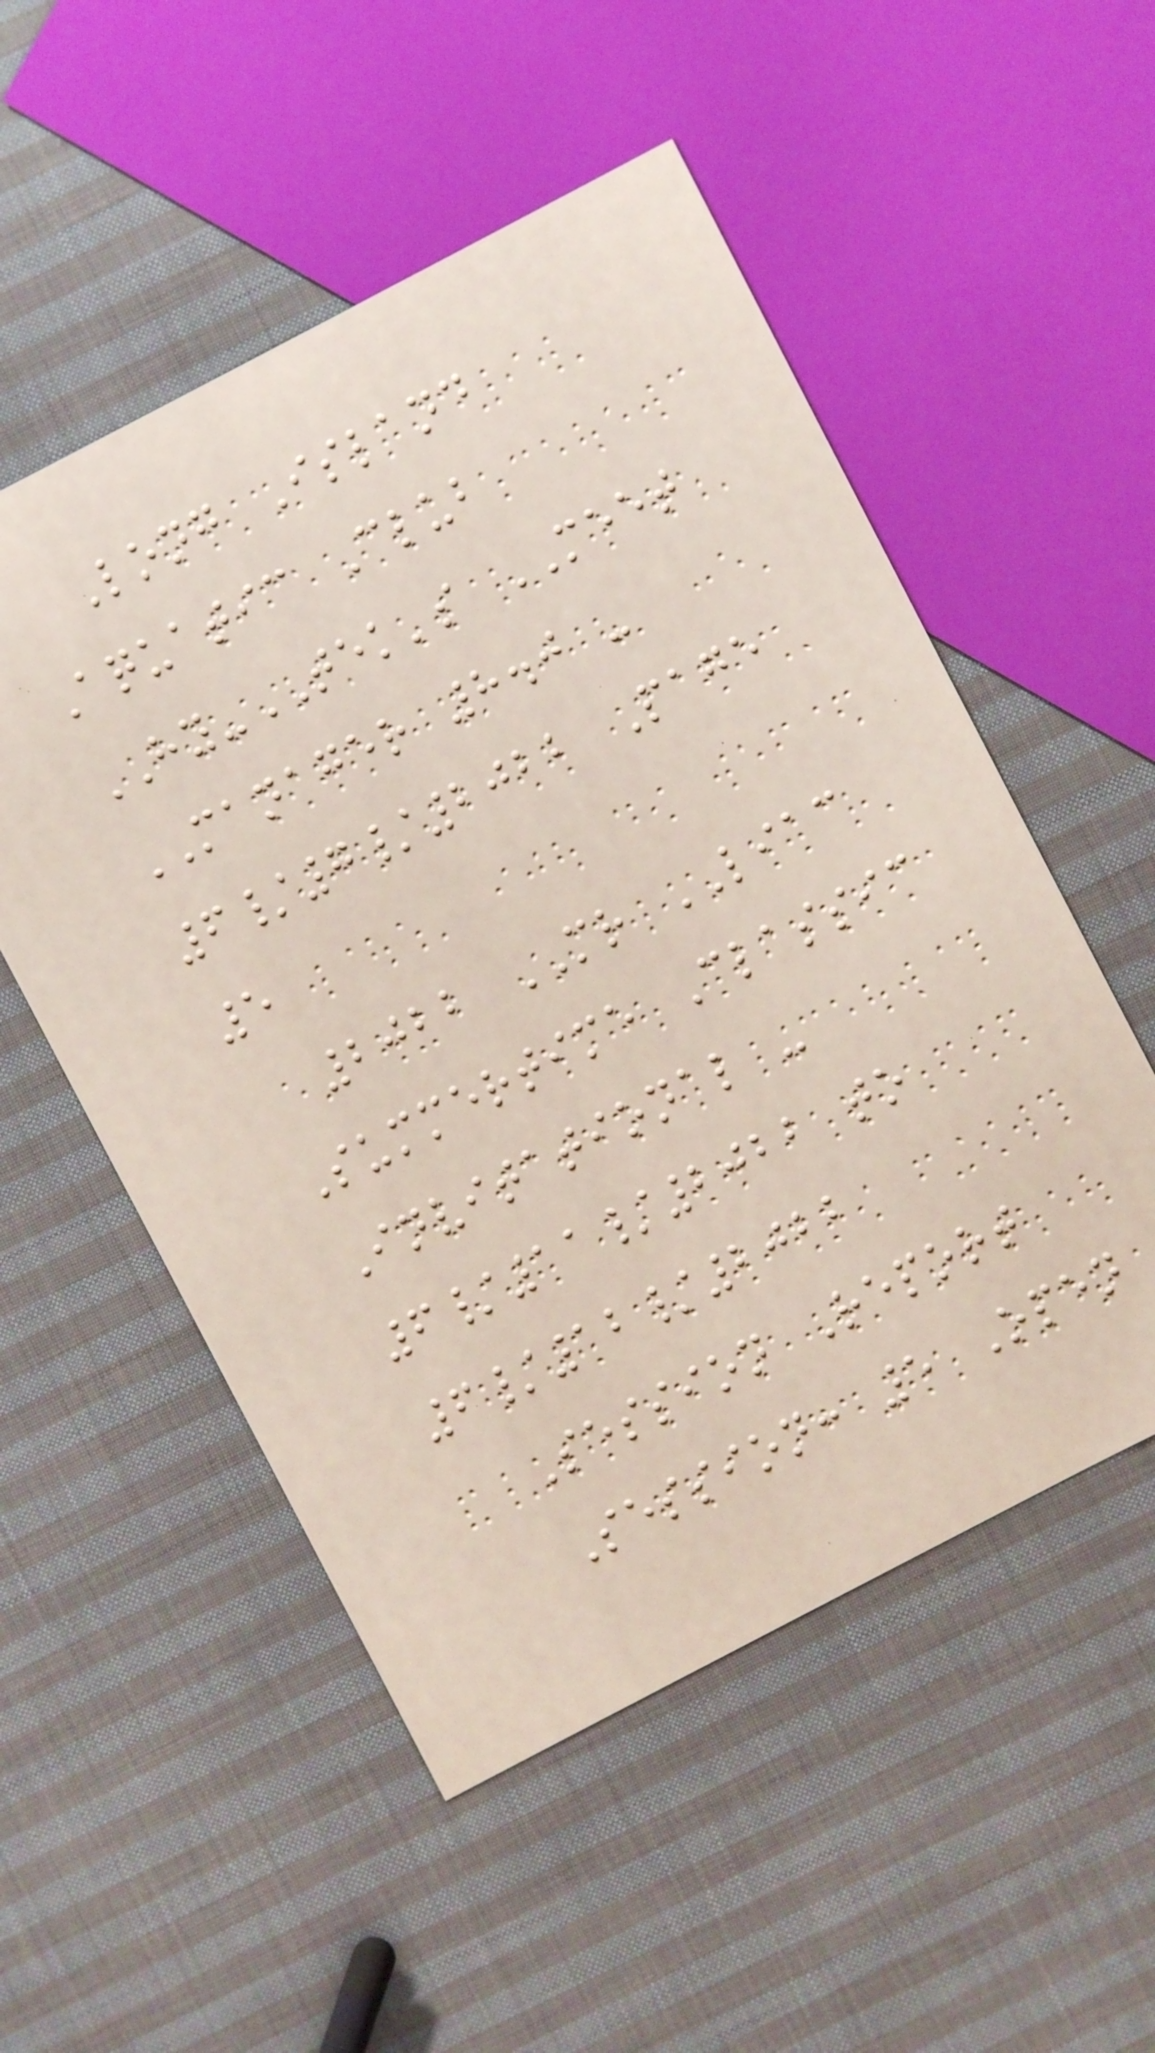Long Island
Aquatic Club
HY-TEK's MEET
MANAGER 8.0 -
6/7/2022 Page
5
2022 MR LIAC
Summertime Classic
Invitational -
6/11/2022 to
6/12/2022
Session Report
Session: 5 Open
